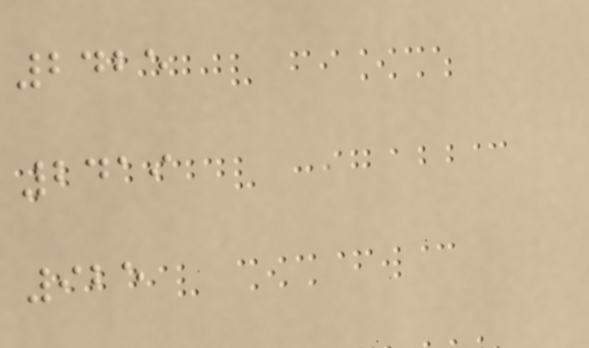2425
2419
925
